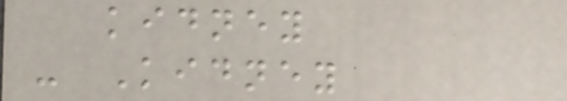kidney
- Kidney
